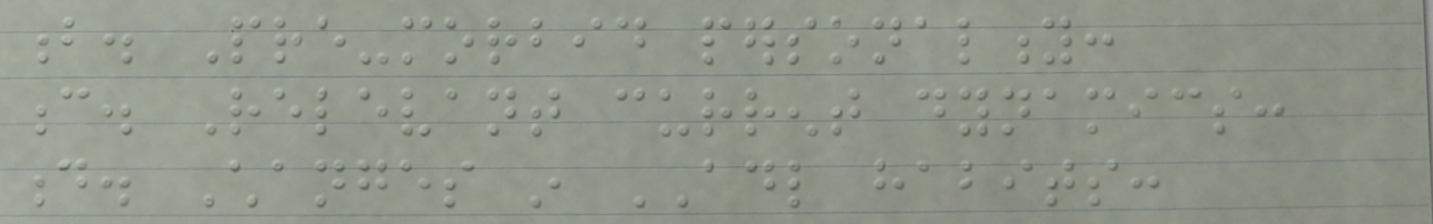b. Pre-morbid personality:
c. Relevant current dynamics:
d. Changes in ADL habits:
